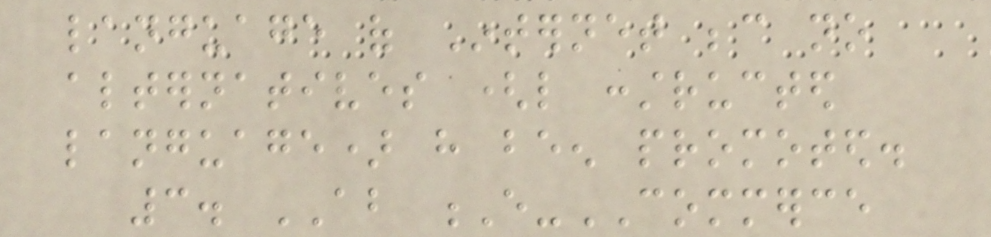language of Internet because no
alternatives (like constructed
language) have been promoted.
3. ABOUT E-COMMERCE
